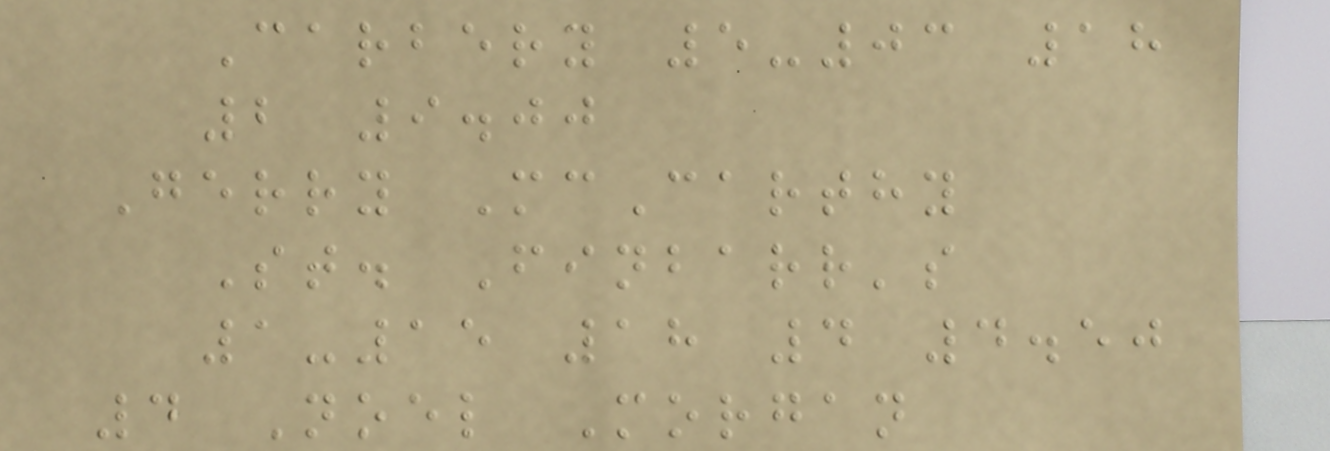Carbery 5-03 18
2 9.00
Gerry McCarthy
St. Finbarr's
1-15 18 4 4.50
4 Noel Morgan
